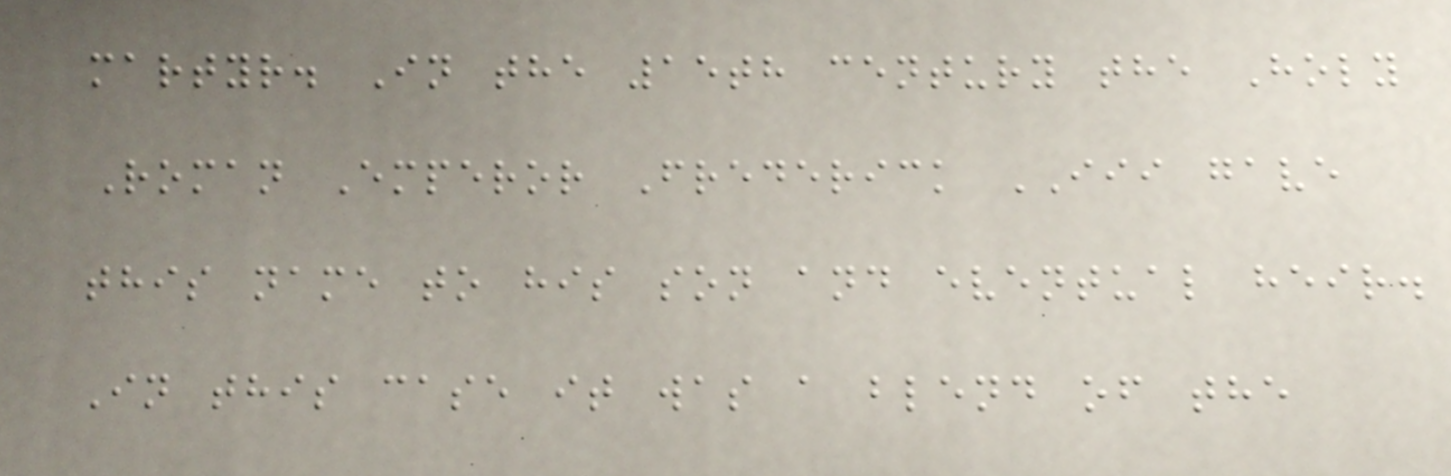martyr. In the 15th century the Holy
Roman Emperor Frederick III gave
this name to his son and eventual heir.
In this case it was a blend of the
